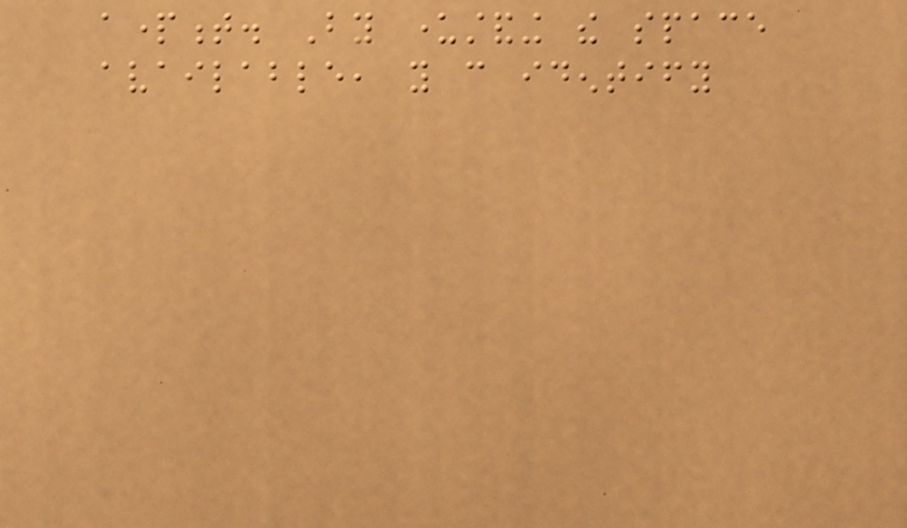apartment. By understanding the space
available, you can identify
